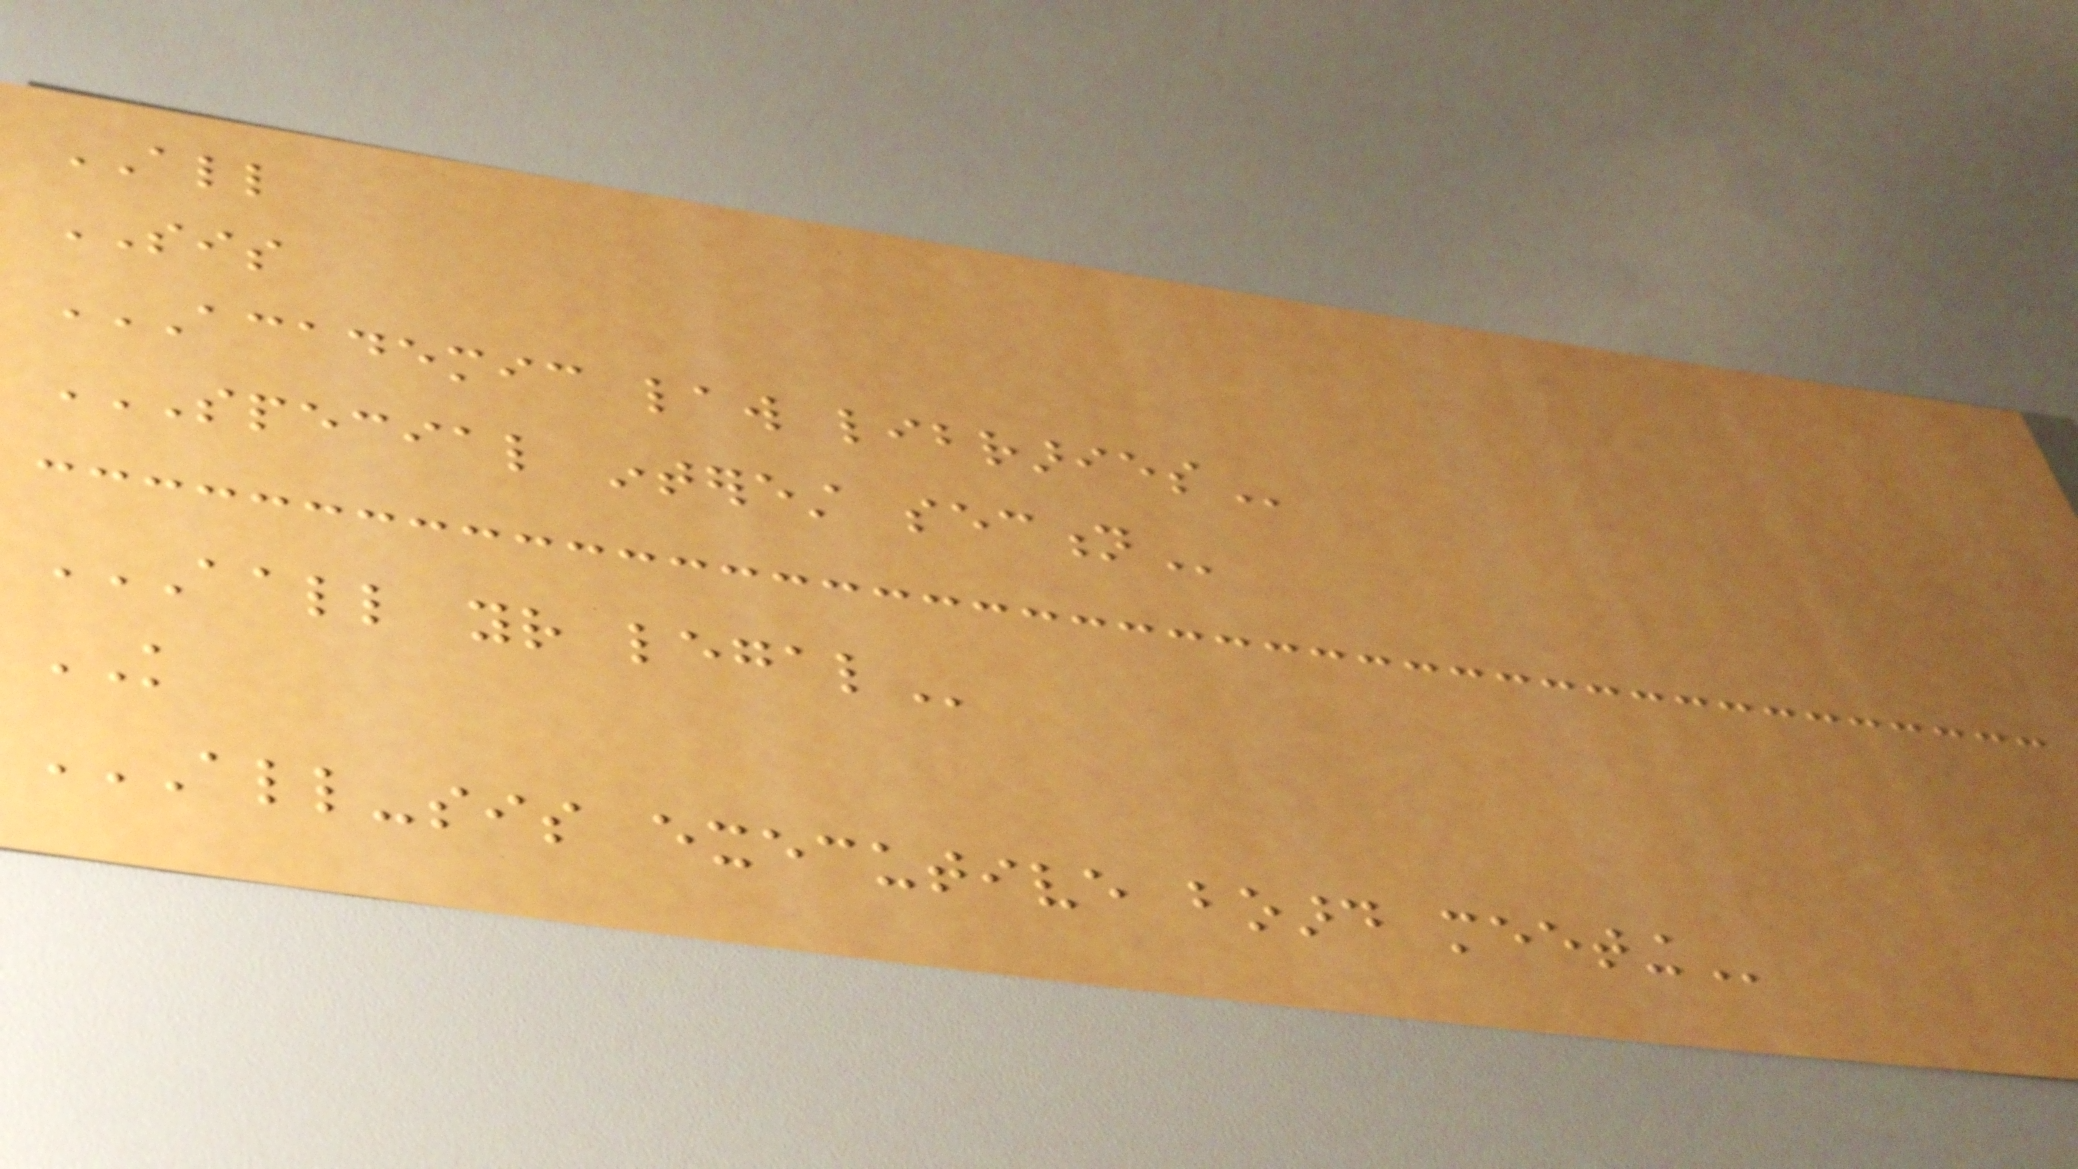ALL
SIS
ACADEMIC LAW LIBRARIES
SPECIAL INTEREST SECTION
AALL YOUR LEGAL
KNOWLEDGE
ALL-SIS EXECUTIVE BOARD MEETING
